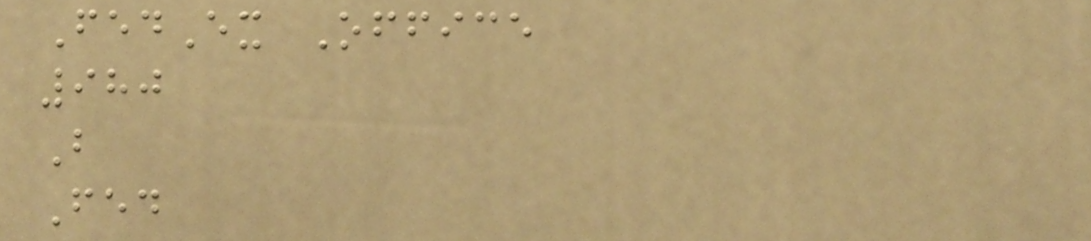FedEx Office
980
B
Fed
